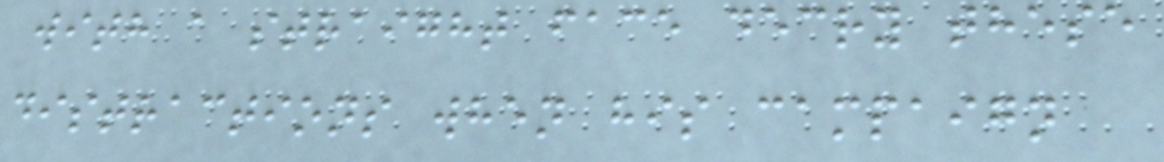with a straight face decry these
distractions when his campaign
